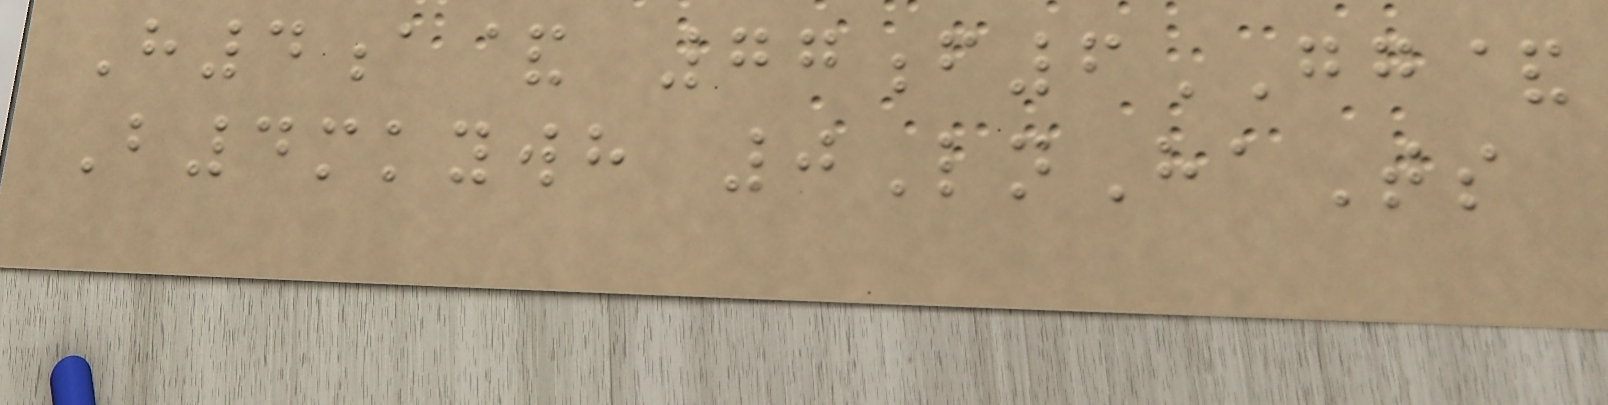H4a& 77f6GG&
B4mkywh 0LnHaTs
